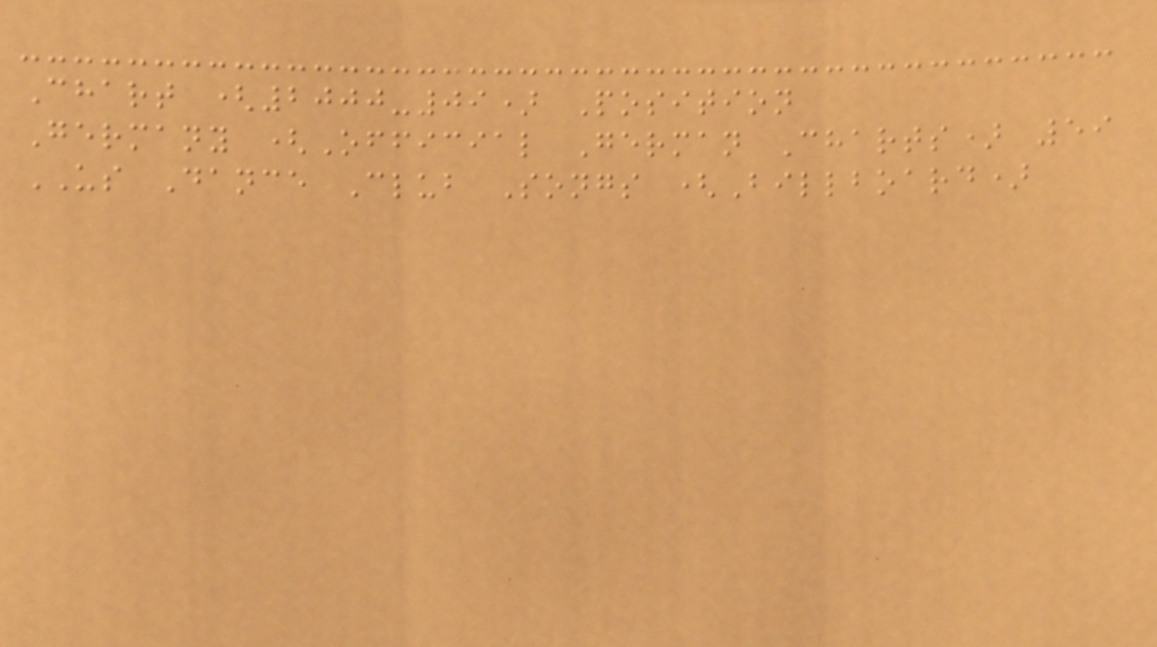Chart (2000-09) Position
Germany (Official German Charts) 59
US Dance Club Songs (Billboard)
